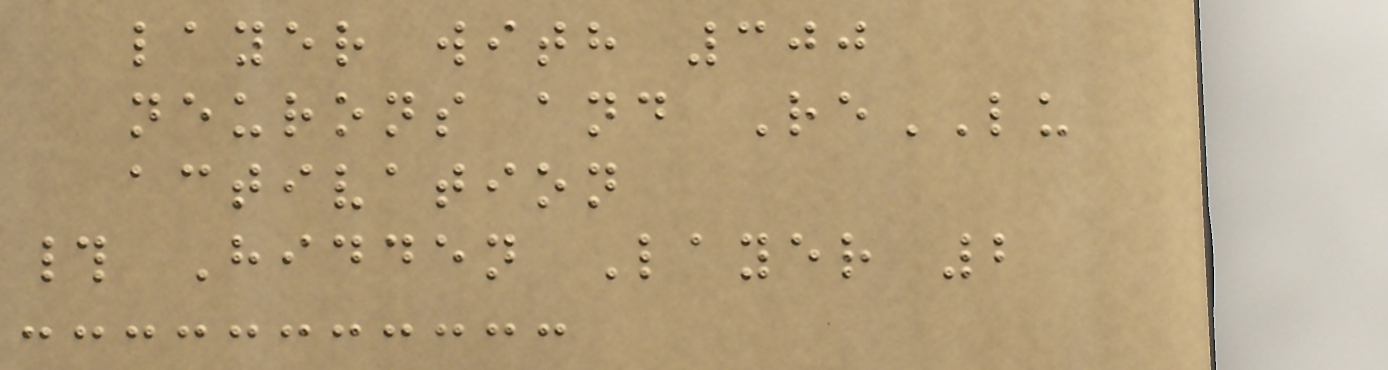layer with 300
neurons and ReLU
activation
# Hidden Layer 2
